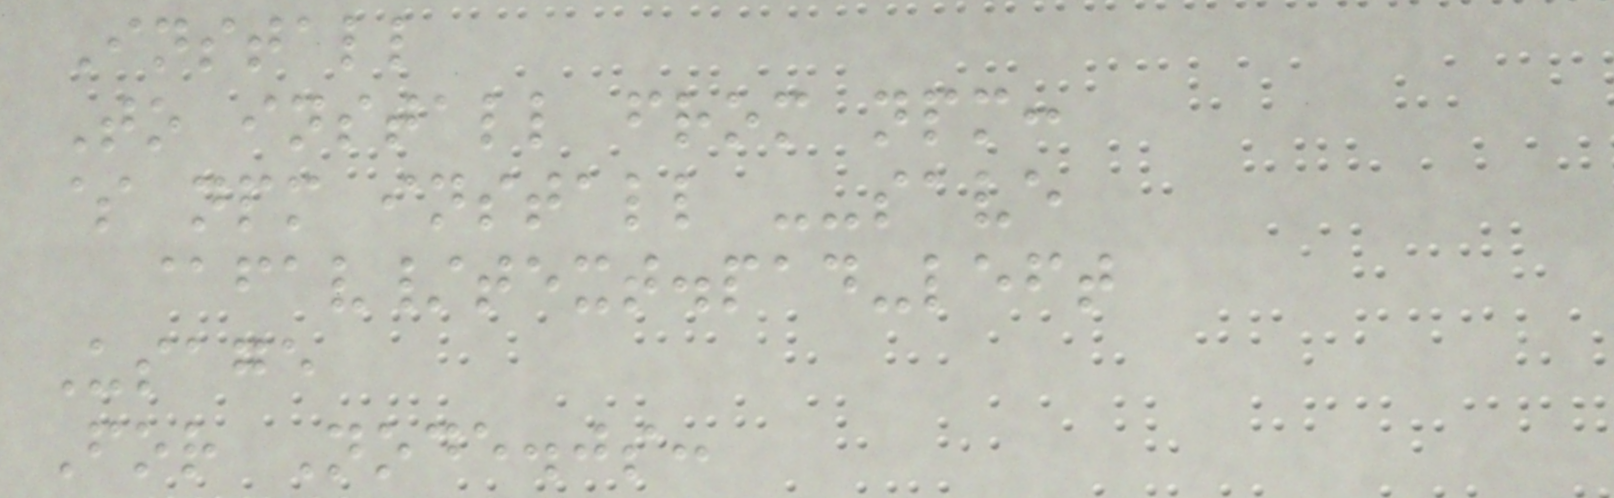Install
To install from npm:
$ npm install --save
@fav/text.pad-left
Usage
For Node.js:
